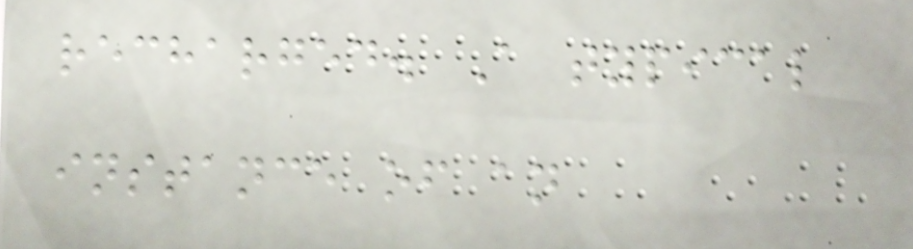recharged. A typical
instance of an
